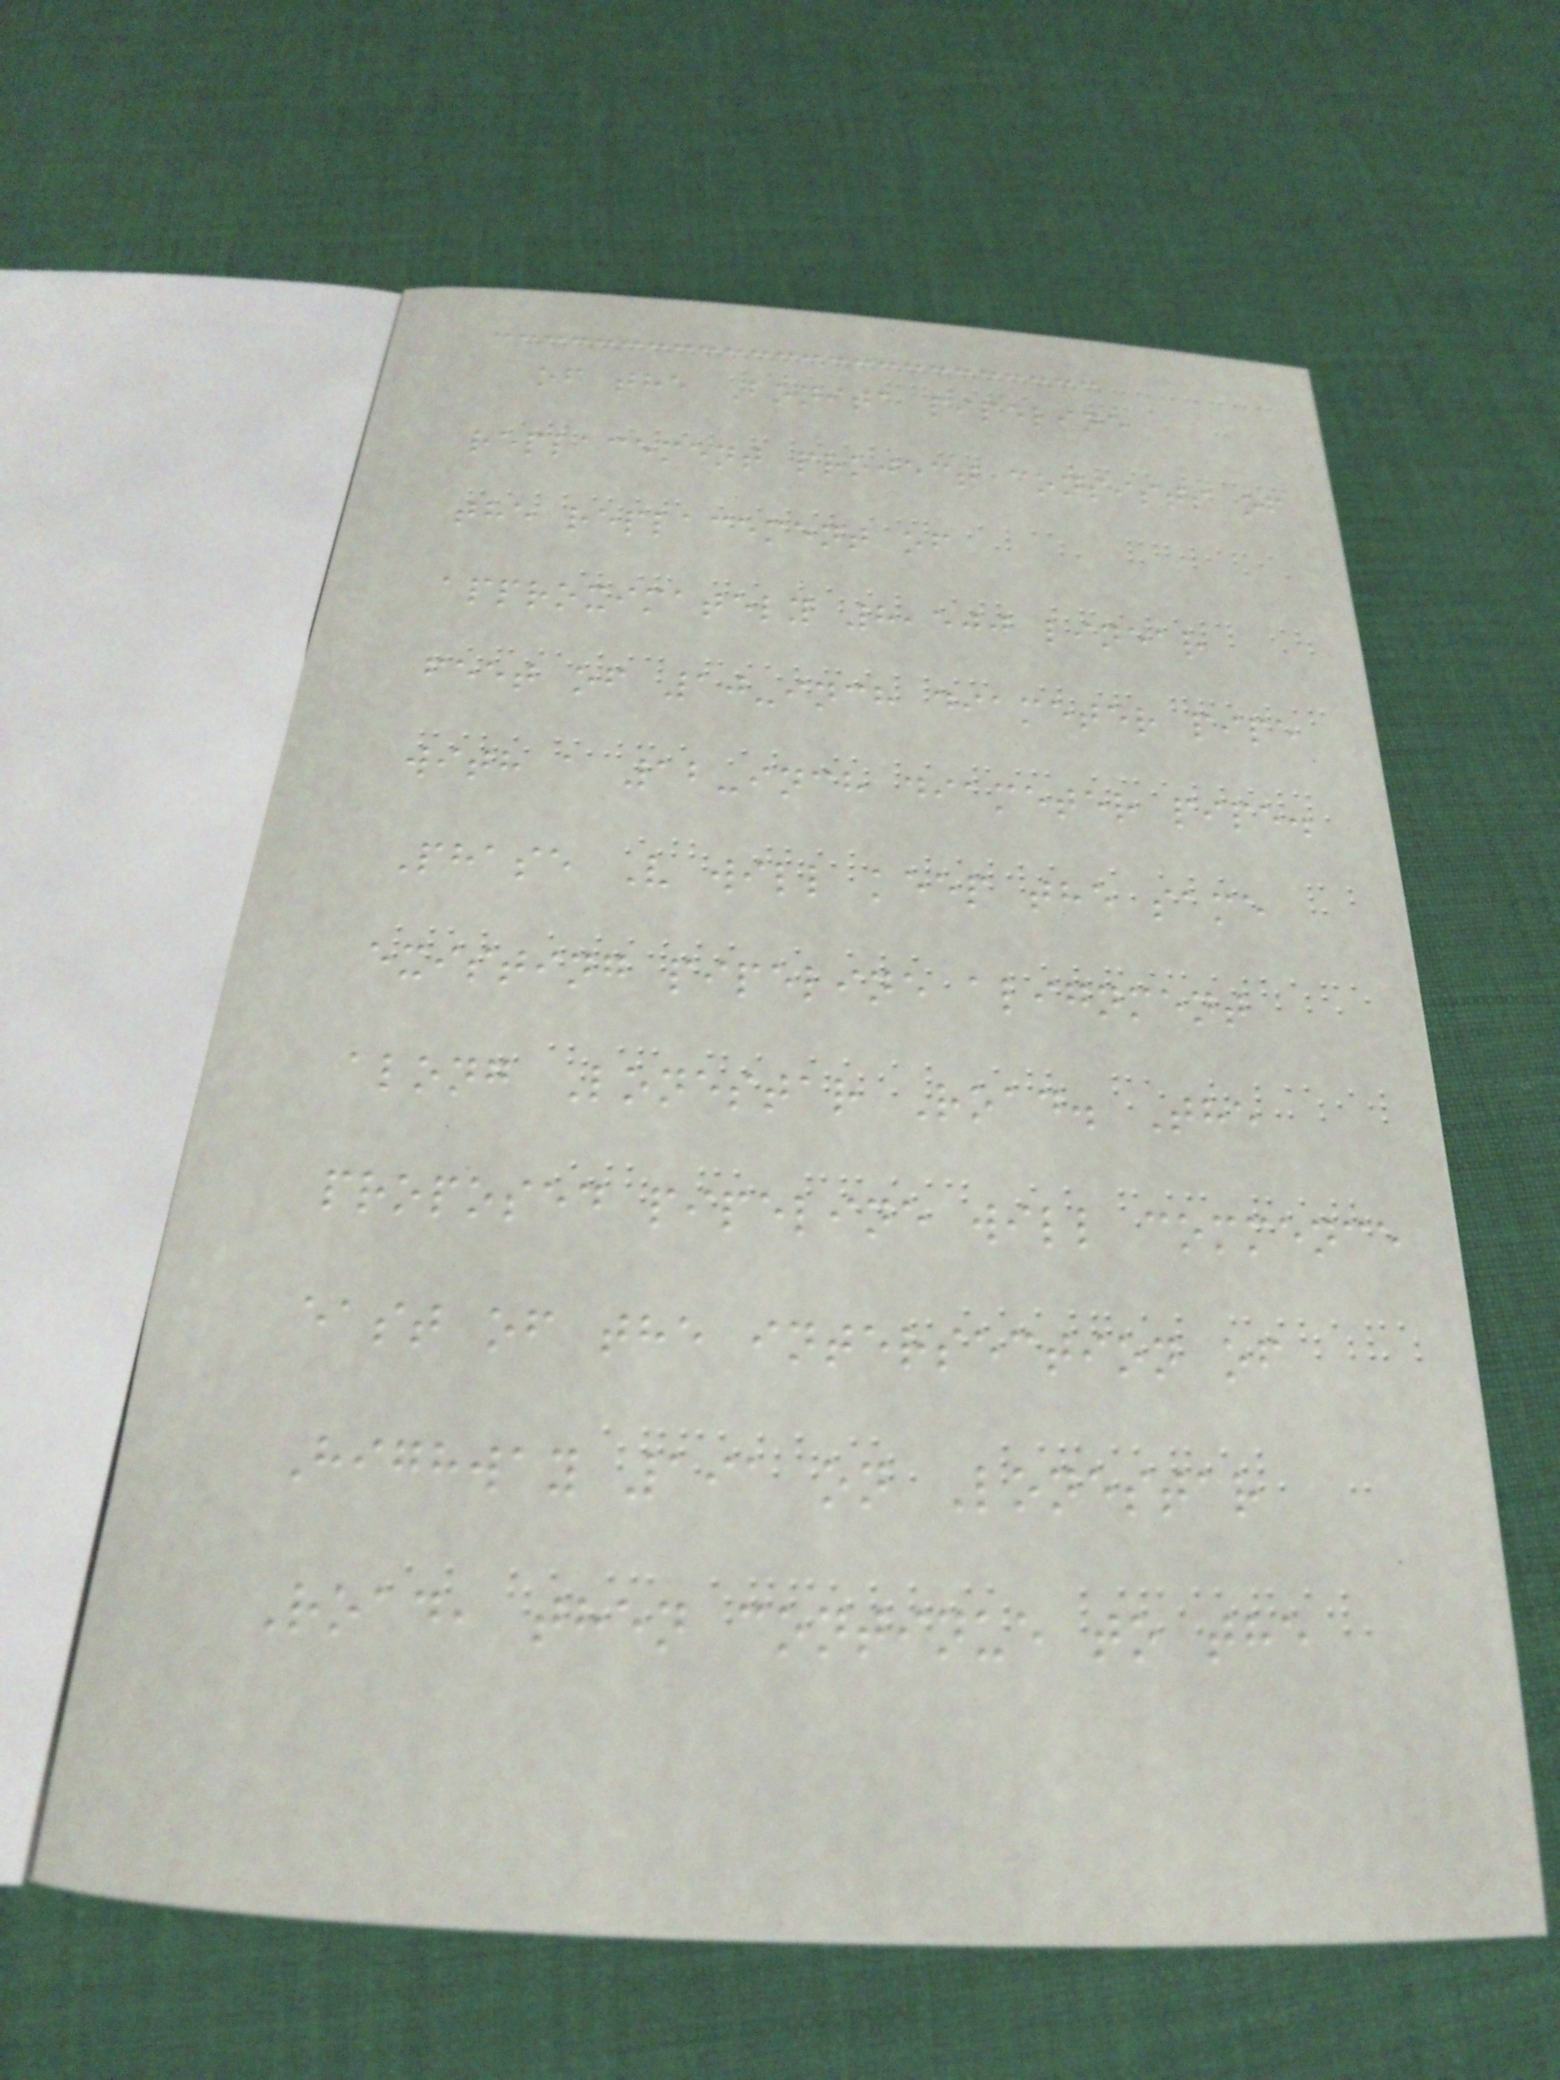of the Bonita pipeline
replacement project consists of
the replacement of
approximately 8,500 linear
feet of 10-inch diameter pipe
with a 12-inch diameter pipe.
Phase V will keep the same
existing pipeline alignment
along Lonestar Road. The
proposed pipeline will commence
east of the intersection of
Highway 191 on Lonestar
Road, then continue to the
